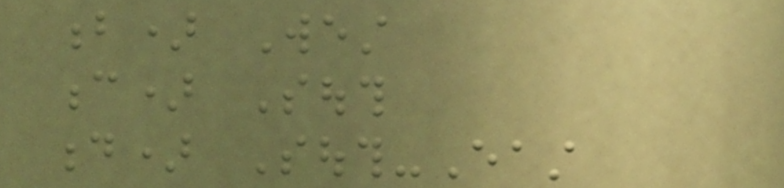b) West
c) South
d) South-East
